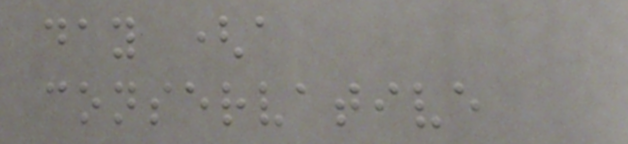day (a
conservative
